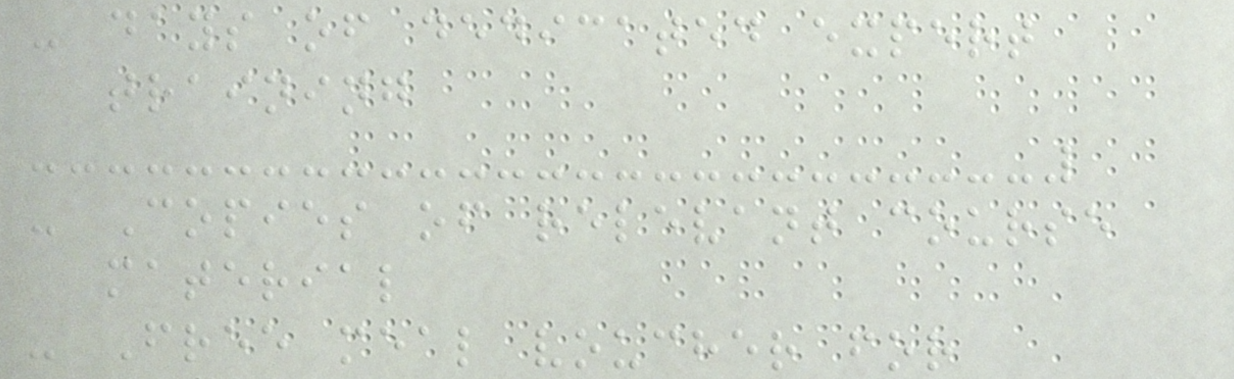- days of dedicated expert
training
- Copies of relevant course
material
- Free meal voucher for
